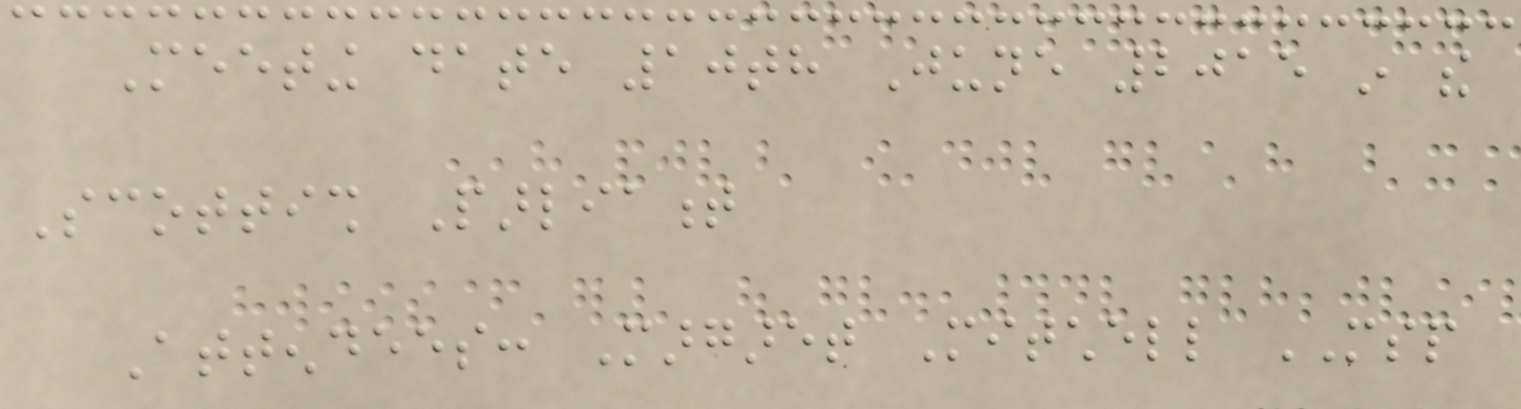Meeting date 10th June 2015 in the
Scottish Parliament
Attendees: Margaret Mitchell MSP
